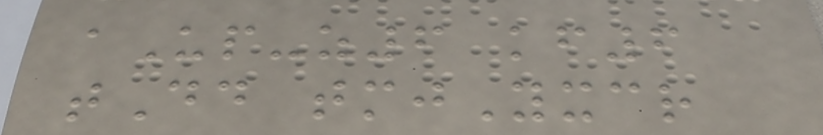aUp-z6 kf6
tDd tmjYxcr
